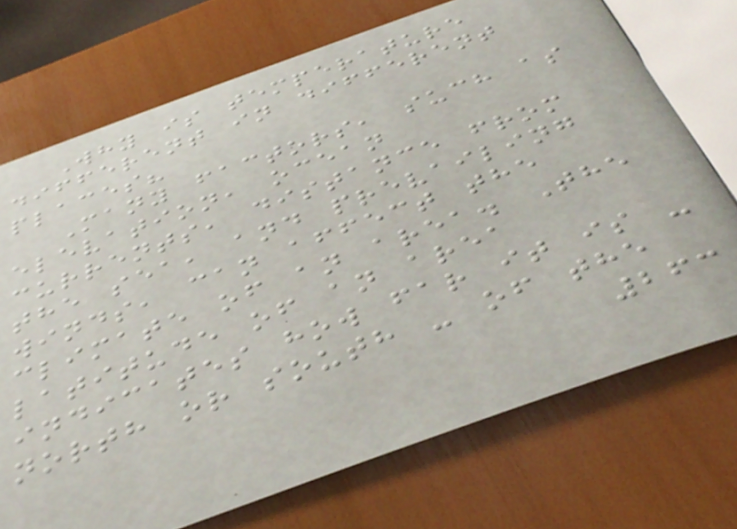Why is temperature
different in different
places?
Many factors, such as
elevation, ocean
currents, distance from
the sea, and prevailing
winds, can affect the
climate of an area. The
latitude of an area
indicates how far it is -
north or south - of the
263
